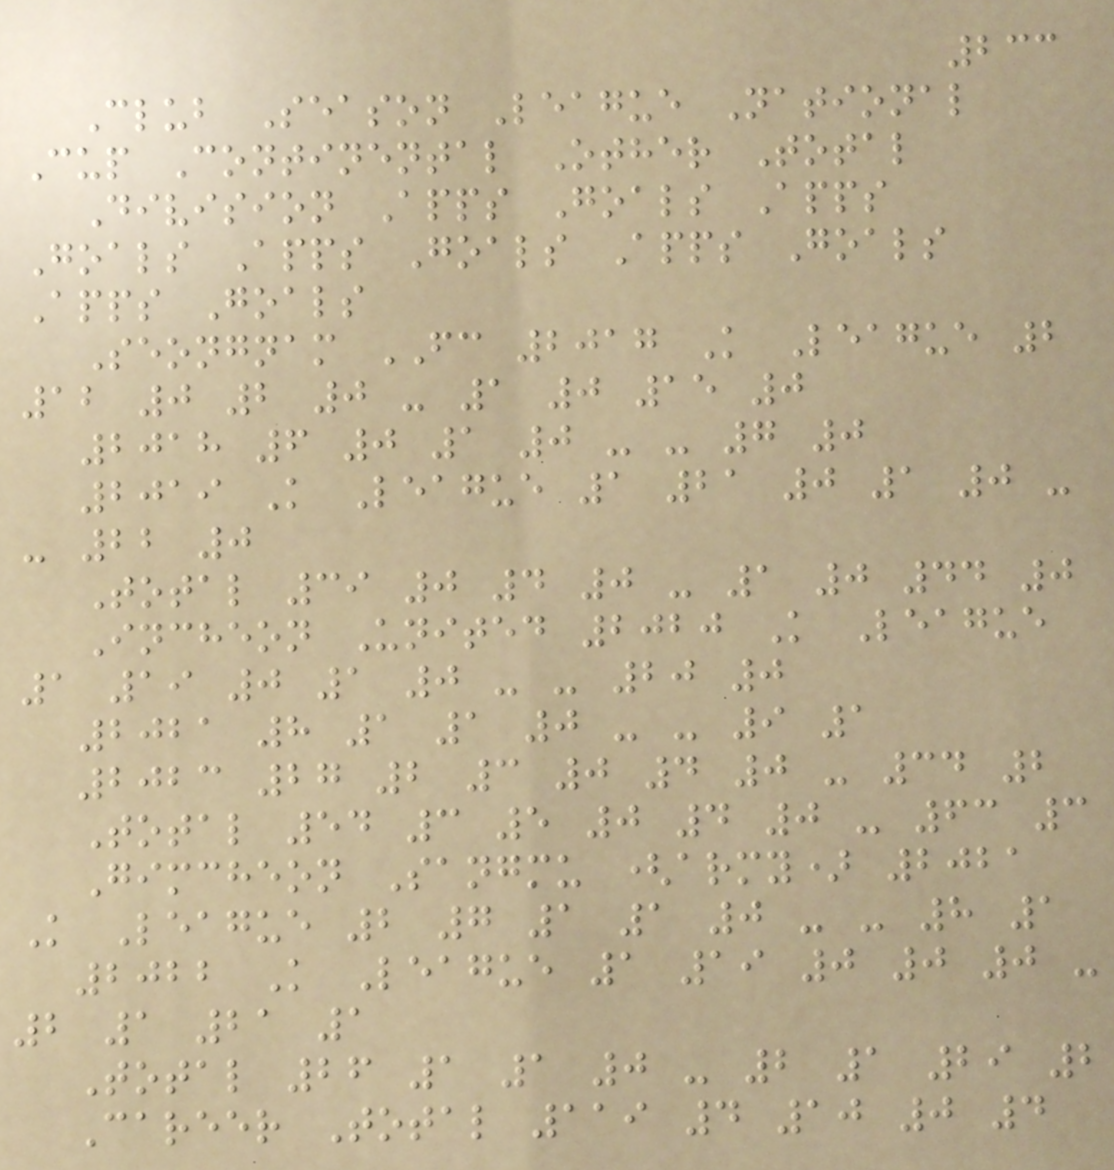233
Club Season League National
Cup Continental Other Total
Division Apps Goals Apps
Goals Apps Goals Apps Goals
Apps Goals
Seongnam FC 2017 K League 2
12 0 2 0 - 1 0 15 0
2018 6 0 1 0 - - 7 0
2019 K League 1 21 0 1 0 -
- 22 0
Total 39 0 4 0 - 1 0 44 0
Incheon United 2020 K League
1 19 0 1 0 - - 20 0
2021 8 1 1 0 - - 9 1
2023 27 2 3 0 4 0 - 34 2
Total 54 3 5 0 4 0 - 63 3
Gimcheon Sangmu (army) 2021
K League 2 7 1 1 0 - - 8 1
2022 K League 1 19 0 0 0 -
2 1 21 1
Total 26 1 1 0 - 2 1 29 2
Career Total 119 4 10 0 4
